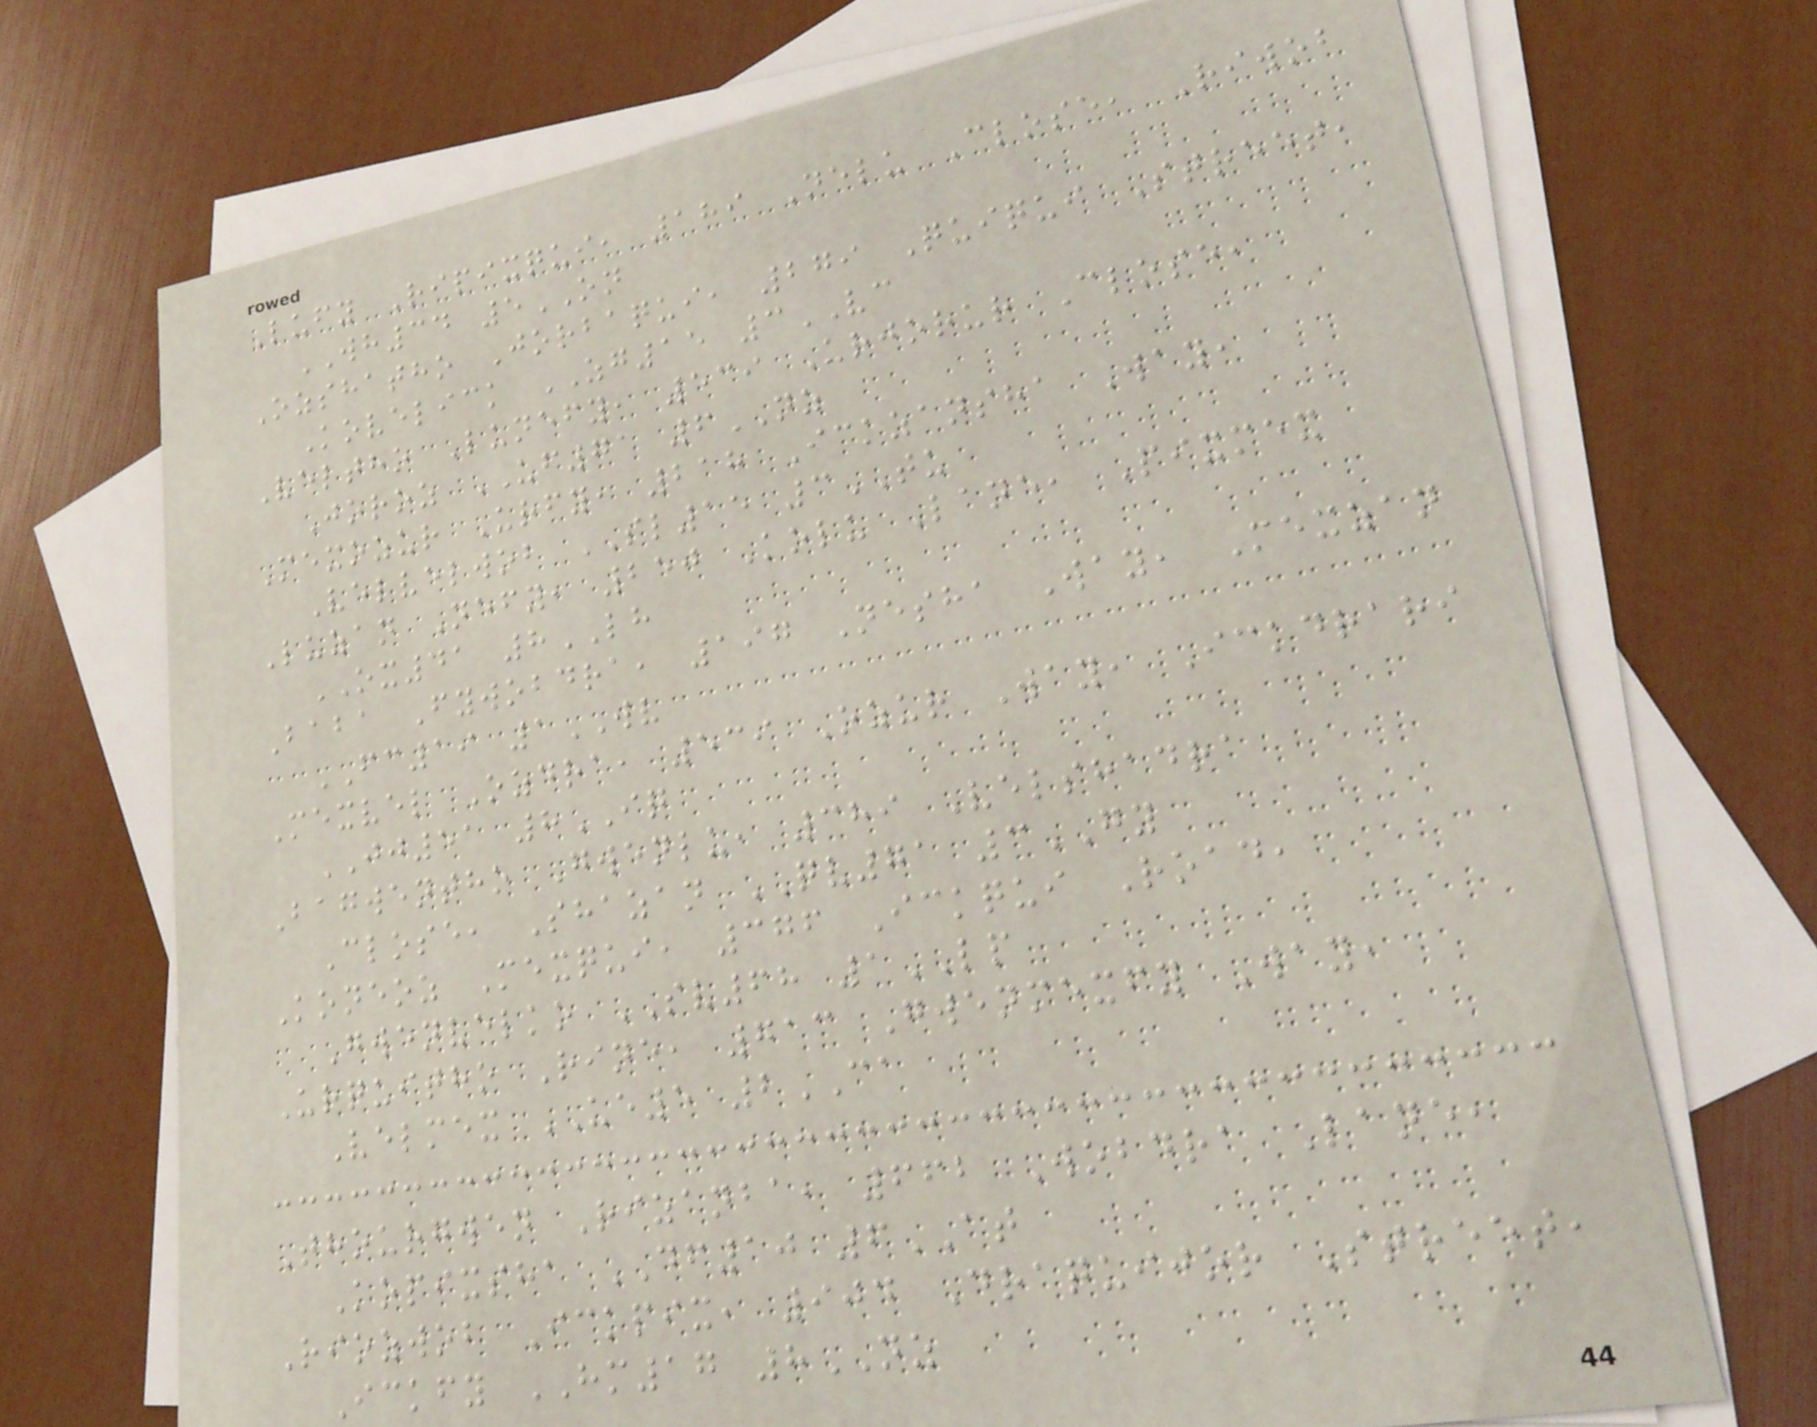Lufy Ripixqui, 189 Nelu Close, Riwob
WH34 5ON
Ozshatho Jorbaqui, 279 Quiqui Street,
Kovelick ZG15 3VC
Veltho Lunefy, 539 Urjorur Close,
Joroz UF71 6NZ
Mexozur Urfy, 218 Ickzansha Way,
Velvelwob SL15 3TU
Luzan Nefy, 250 Kolu Lane, Pixmex
OX41 8LH
Baba Fywobdra, 197 Nesha Way, Mexzan
FC19 1WV
Mexvel Ozdra, 539 Ozur Way, Ickdrari
JJ51 8IQ
Bagwentho Gwenlu, 389 Velshadra
Close, Shazan QV71 3GY
Koneoz Mexqui, 376 Ickqui Road,
Gwenvelko SV68 1LP
Urquitho Rine, 713 Gwenmexfy Way,
Velmex UE5 2CA
Thourgwen Rizanba, 662 Wobdra Lane,
Kopixsha DF10 6AT
Riozwob Ickpix, 904 Draquijor Street,
Ickfy HM17 8NZ
